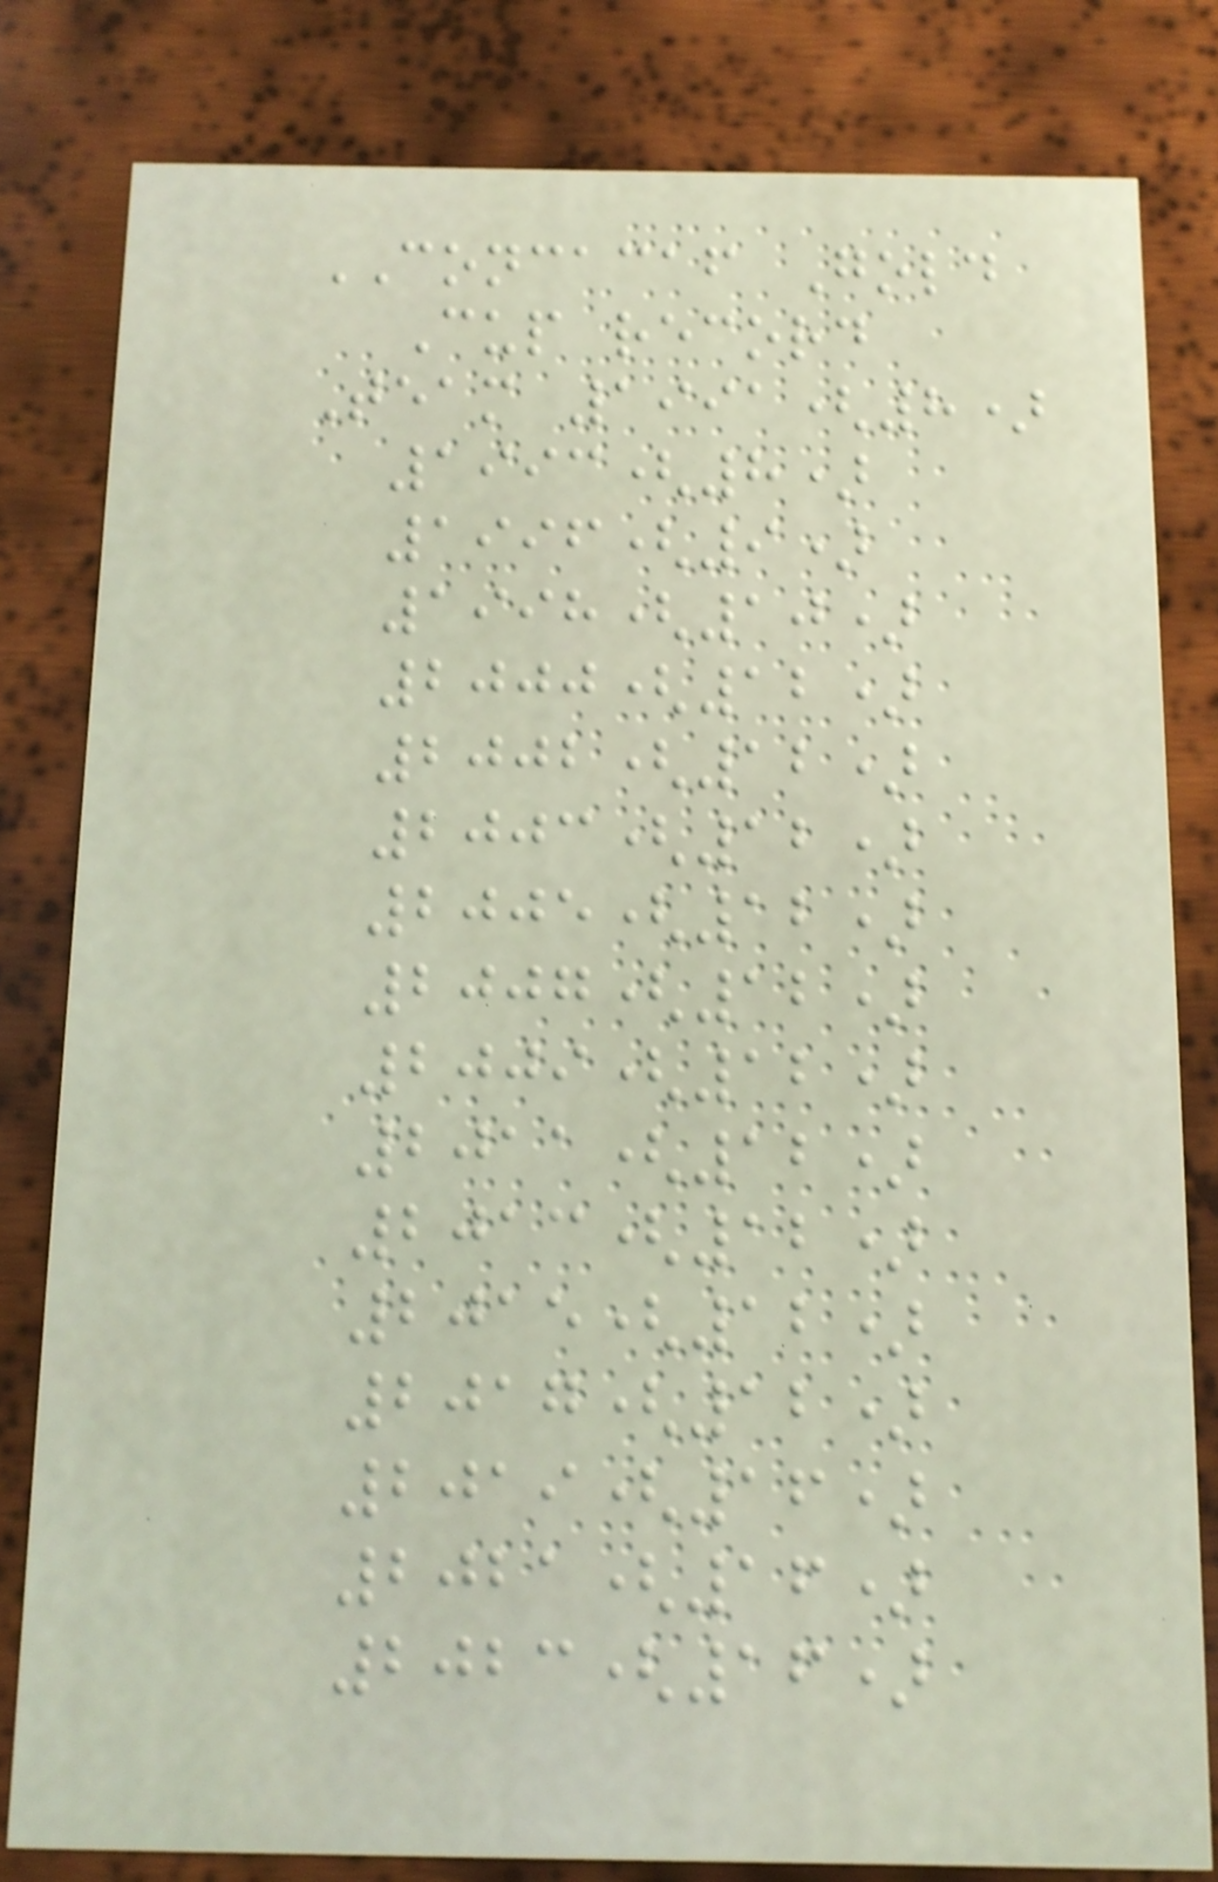CONCACAF Gold
Cup record
Team 1991(8)
1993(8)
1996(9)
1998(10)
2000(12)
2002(12)
2003(12)
2005(12)
2007(12)
2009(12)
2011(12)
2013(12)
2015(12)
2017(12)
2019(16)
2021(16)
2023(16)
